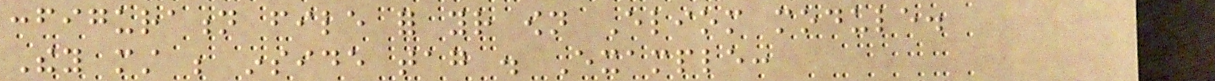configuration file for your own Eliom module.
They must be inside tag . Example:
